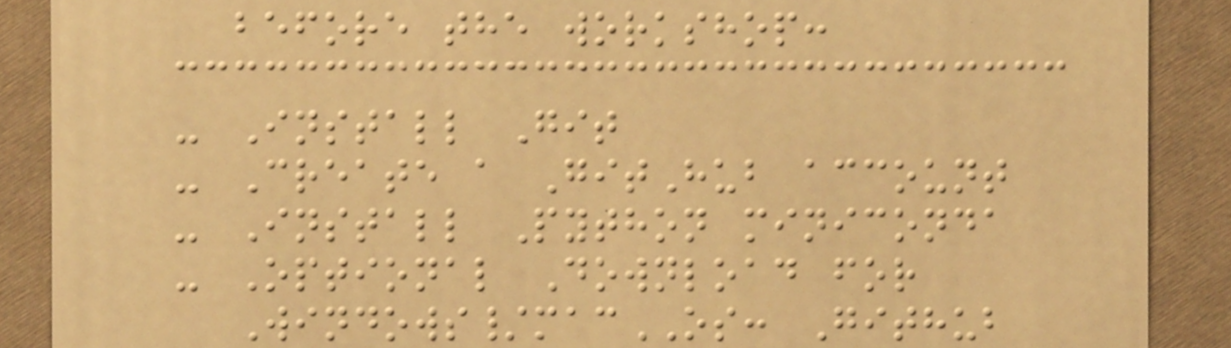before the workshop:
- Install Git
- Create a GitHub account
- Install Python miniconda
- Optional Download for
Windows/macOS: Github
